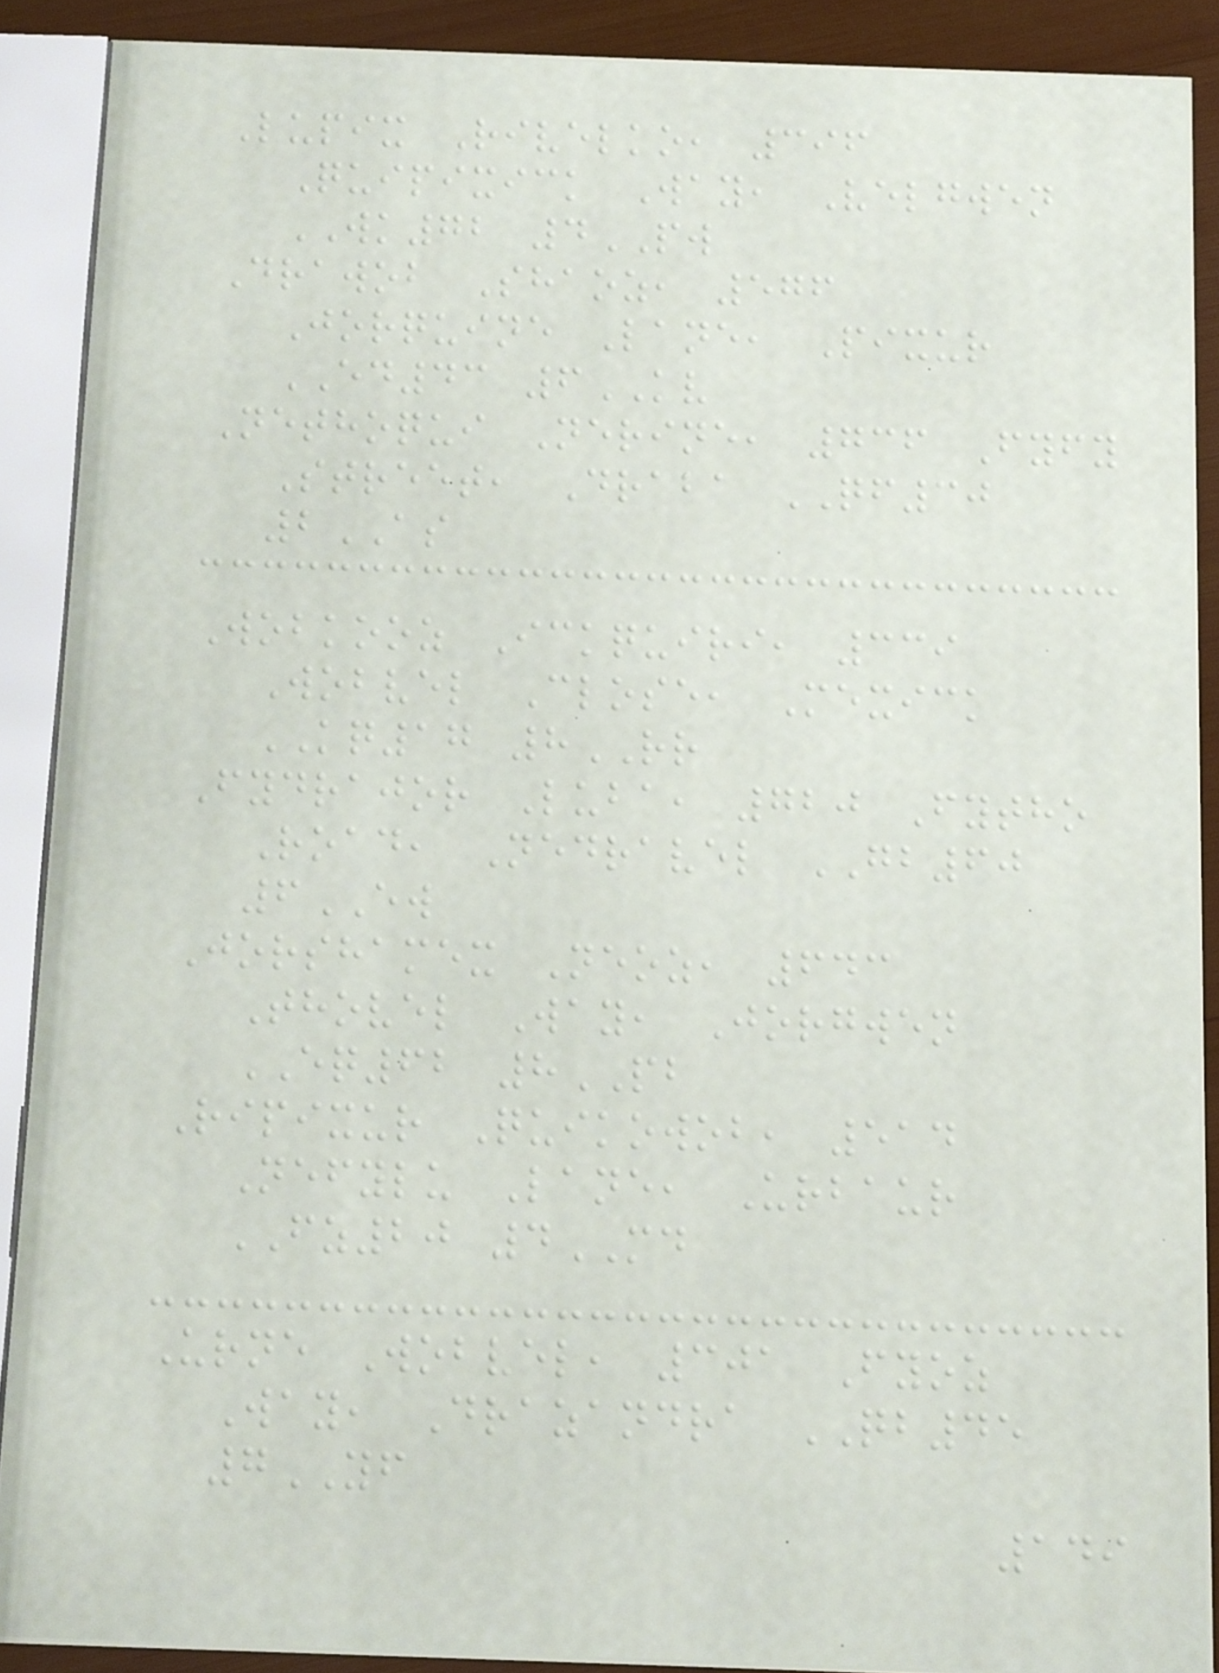Lupix Rivelko, 396
Quipixick Way, Velgwen
WK72 4PW
Drawob Shaoz, 576
Jorquine Lane, Pixur
ED43 6KV
Nethoqui Nerine, 736 Fyfy
Street, Draba QF30
2AS
Wobkooz Ickquiri, 339
Wobvel Close, Mexick
KQ17 8RR
Fydrajor Luba, 720 Fytho
Road, Nedravel GB60
6EW
Jorshamex Neoz, 643
Thovel Way, Jorgwen
EQ62 8PB
Ripixur Quikowob, 514
Nefylu Lane, Urbaur
FZ20 4MD
Urne Wobvel, 301 Fyoz
Way, Drazandra QB45
7YF
149
